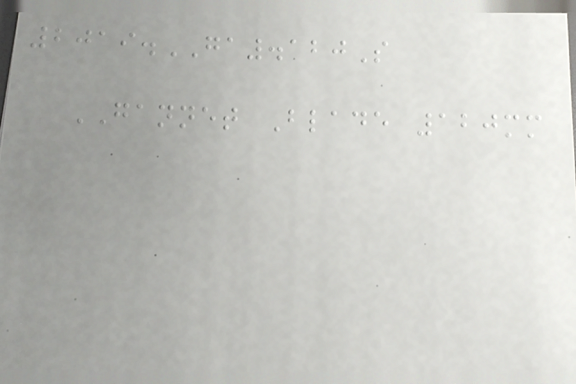2019.GA.120S
GANNET Blade 120mm
